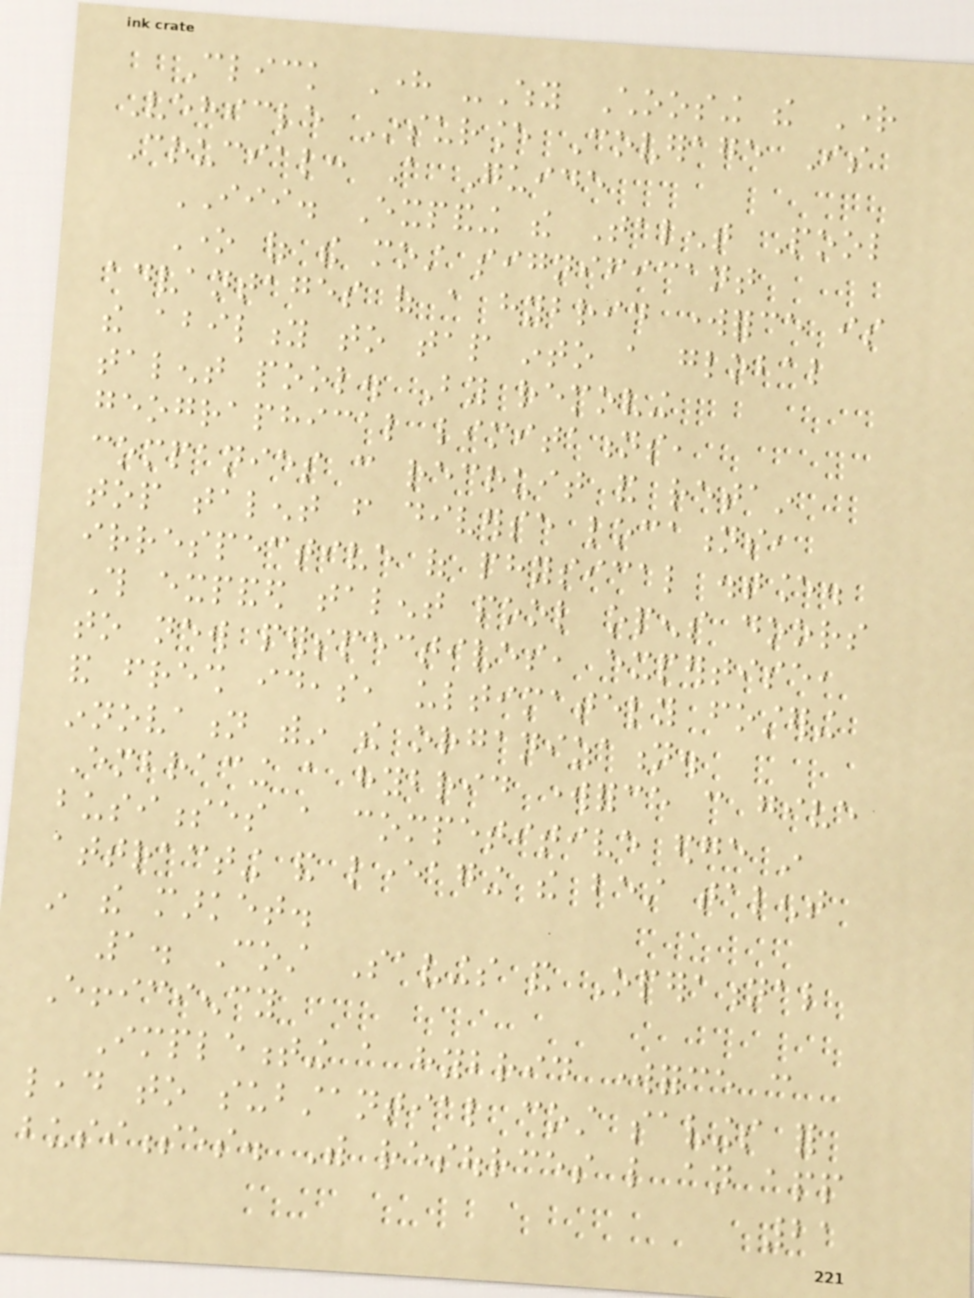Click Here -Why Choosing the Right
Vehicle Insurance Coverage Is
Crucial: A Guide
III. Expanding the Talent Pool
One of the most significant
advantages of a hybrid workforce is
the ability to tap into a global
talent pool. By removing
geographical limitations,
companies can recruit and retain
top talent from diverse locations,
irrespective of physical distance.
This expanded talent pool opens doors
to new perspectives, expertise,
and fresh ideas, ultimately fostering
innovation within the organization.
Embracing a hybrid workforce can give
businesses a competitive edge in
attracting and leveraging the best talent
in the market.
1. Cost Savings and Operational
Efficiency
Implementing a hybrid workforce can
lead to substantial cost savings for
businesses. With resources like an app
21
